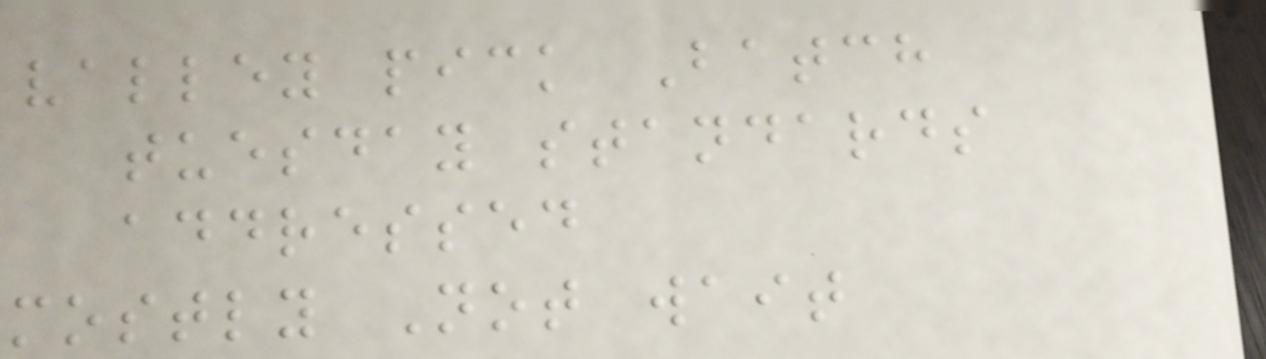valley pick Batch
tuesday standards
addressed
mostly Not wait
